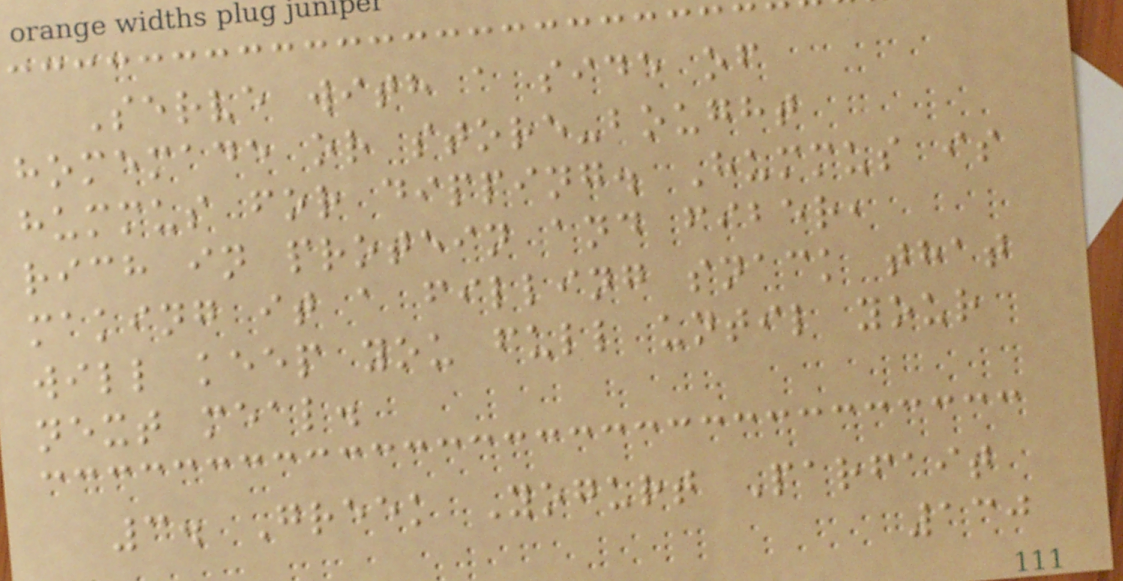Serve with a side of
homemade or store-bought
hummus for dipping. Hummus is
rich in protein and fiber,
making it a filling snack that
will keep you full until your
next meal.
3. Greek Yogurt Parfait
130
